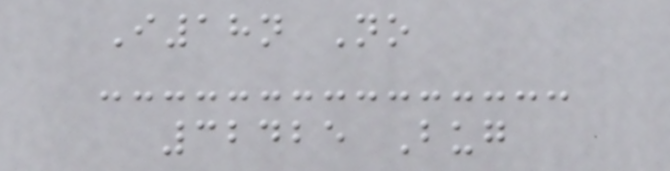I18n No
32425 Bug
